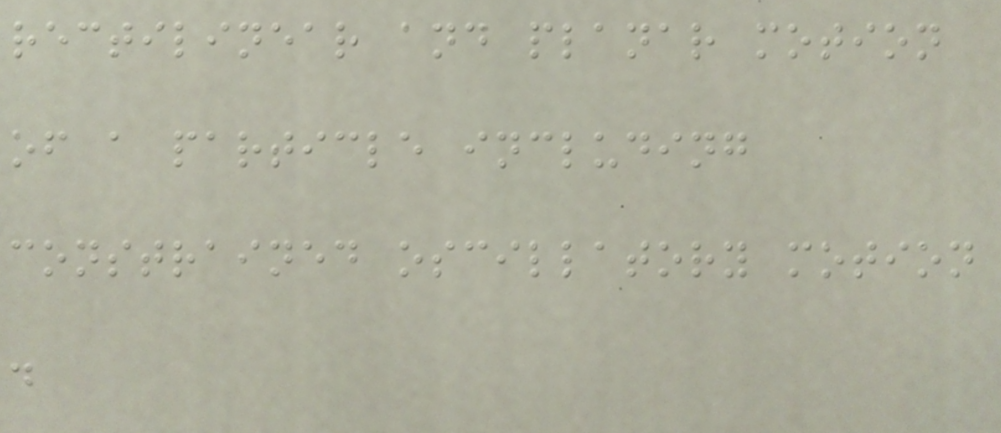rectilinear and planar motion
of a particle including
constrained oscillatory motion
.
